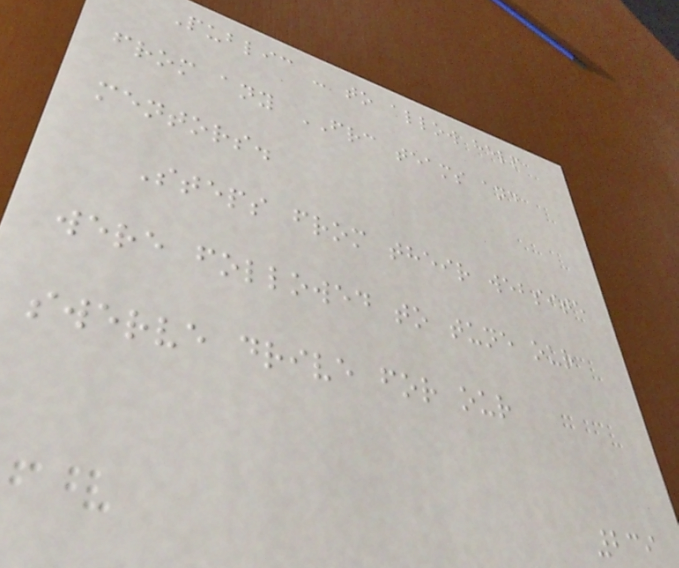Public - to allow help
from any FRC teams and
mentors.
Steps from their website
were followed to tune our
swerve drive for our
239
